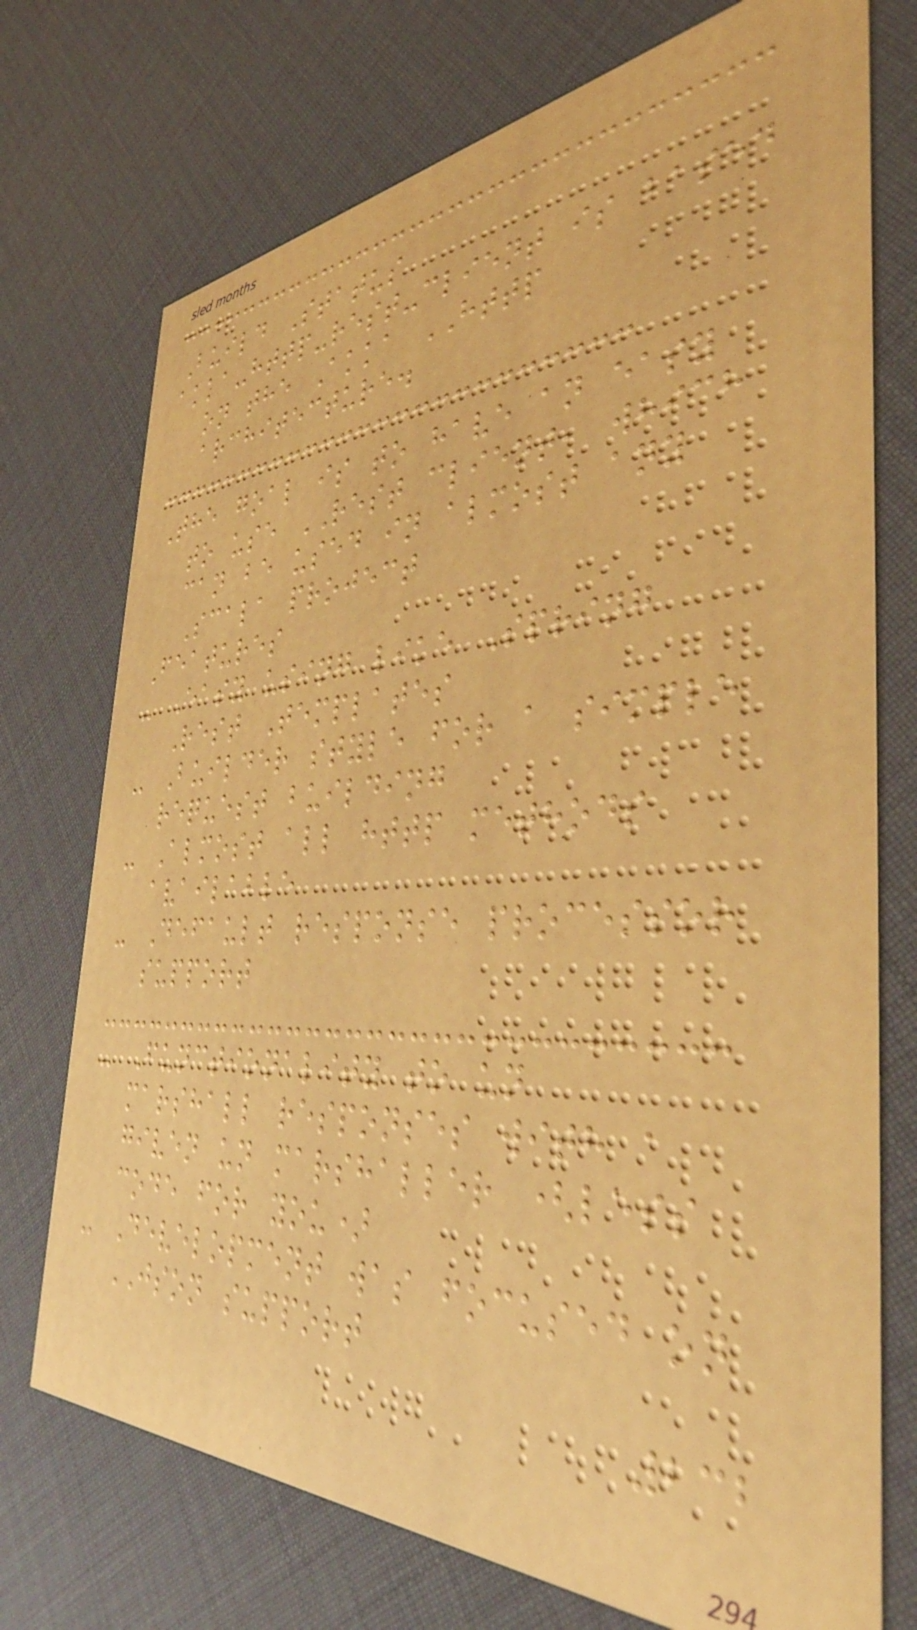Build Status
akka-http-rest-client is based
on the Akka HTTP
architecture.
The goal is to have an easy
to use REST client, which
can be used in almost any
Scala project
Features
- Easy using like Spring
Rest Templates
- Builder style for a simple
request building
- Almost all http methods
available
- Default response processor
support
- Functionality to un
marshall responses with a
given un marshaller (less
code for you)
- Development was focused on
JSON support
232
